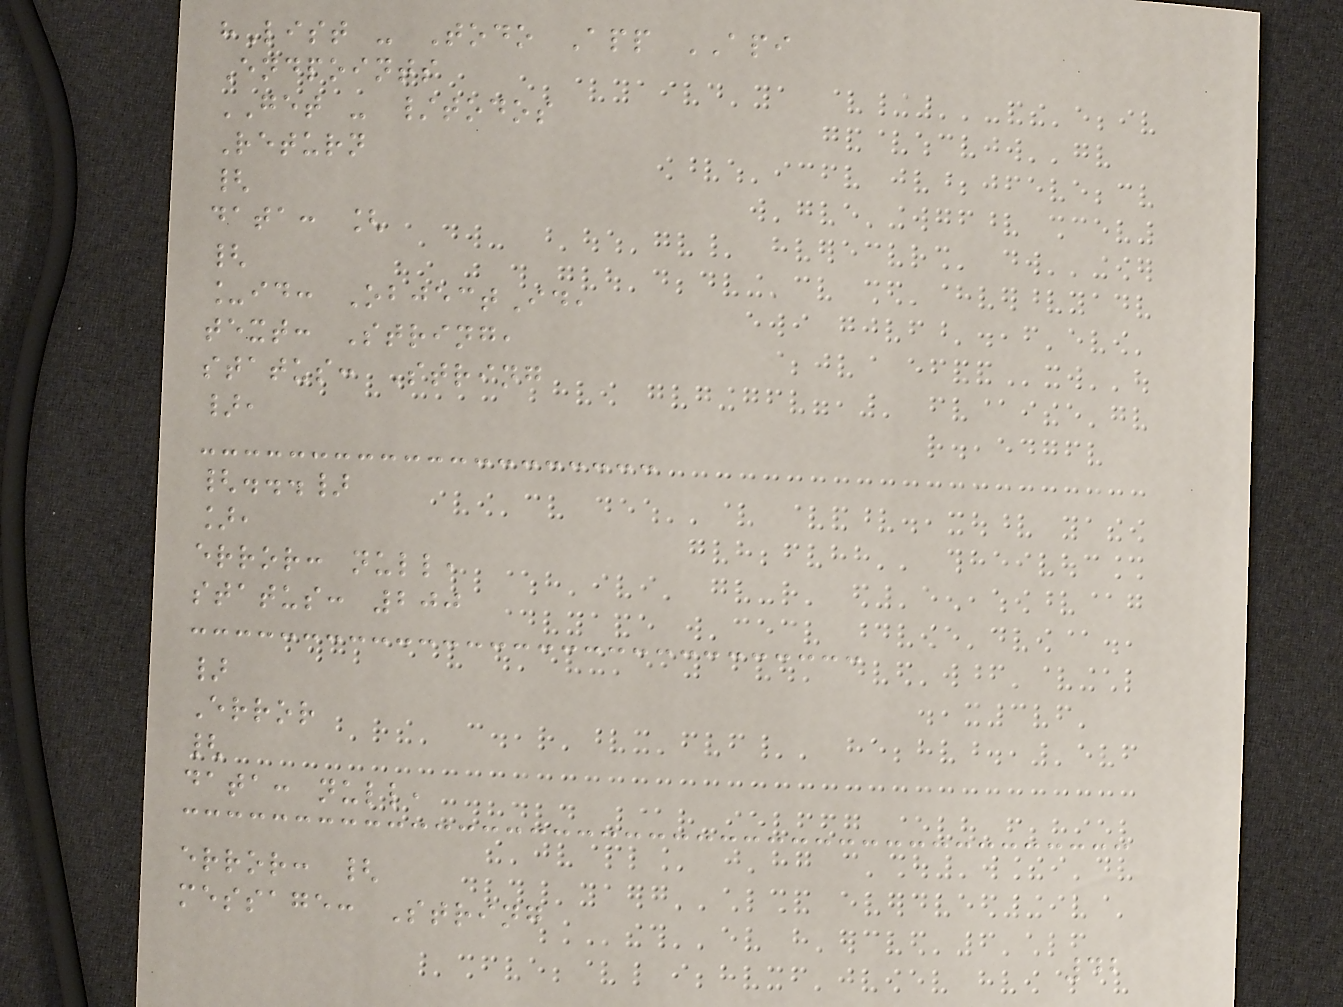hList - Todo App API
Endpoints
GET - /todos
Return
{
data: [
{
_id: ObjectId,
text: String,
status: String
},
{...}
],
error: null,
status: 200
}
Error
{
data: null,
error: {
message: String
42
